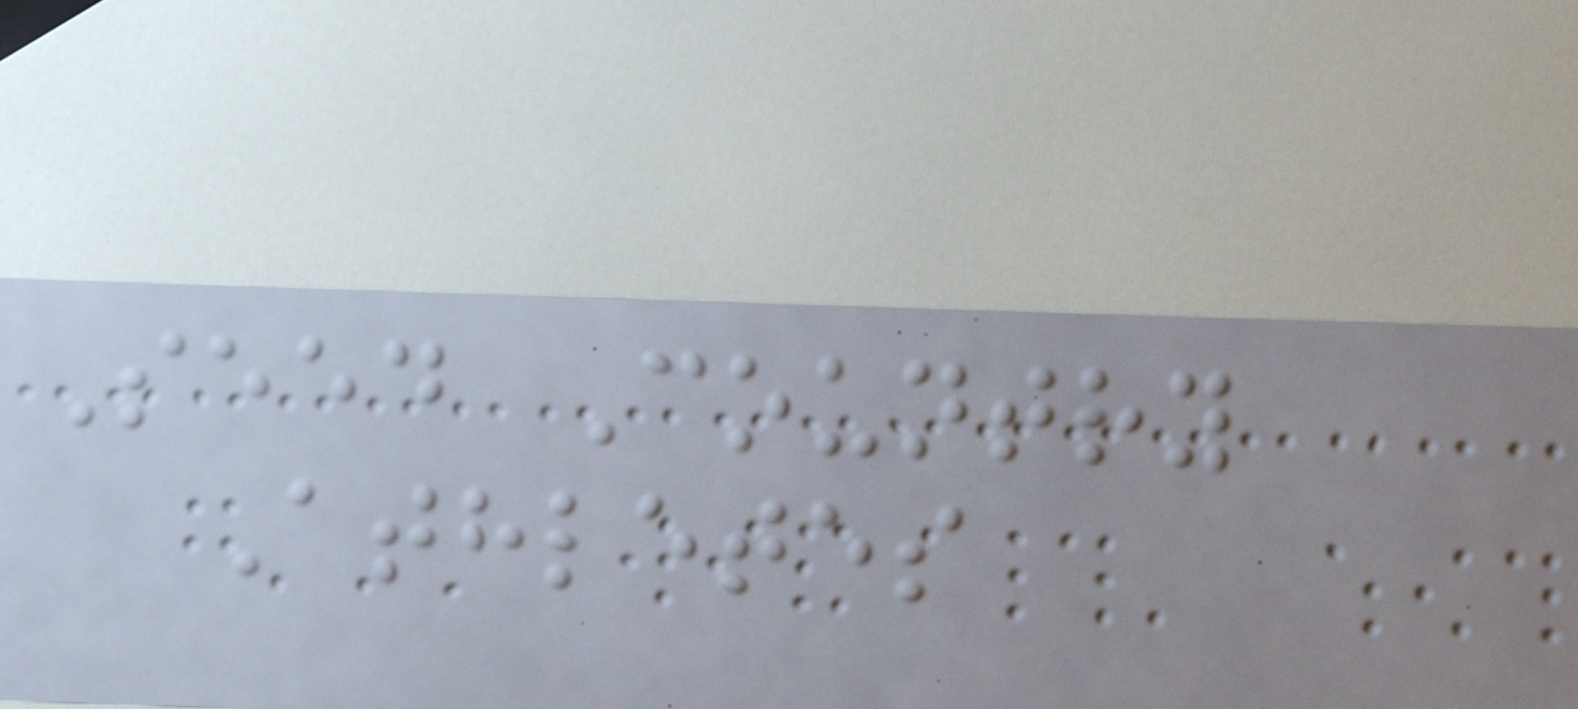Seed Country
Athletes
